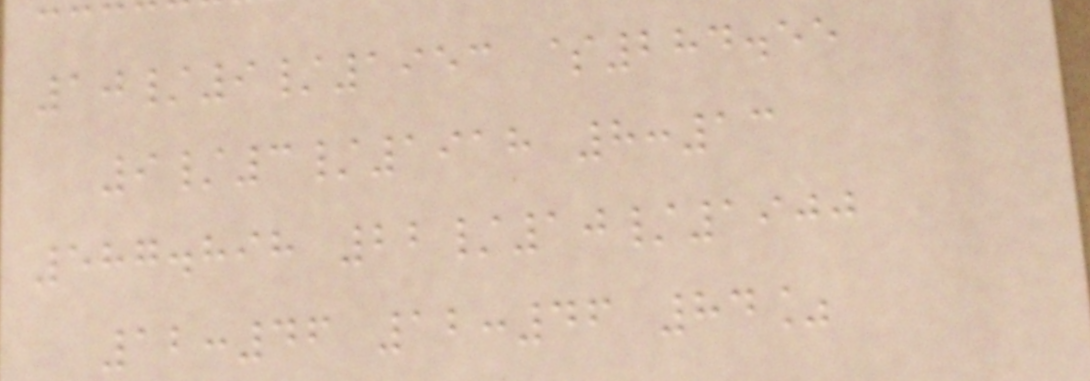10/9/1953 $284.55
9/3/1918 8:13
587.898 22/10/1900
12:46 12:46 84%
